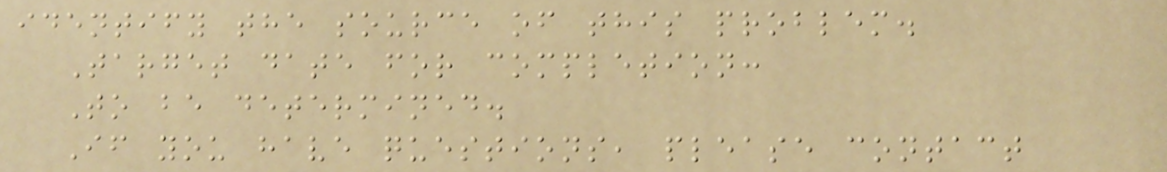identify the source of this problem.
Target date for completion:
To be determined.
If you have questions, please contact
